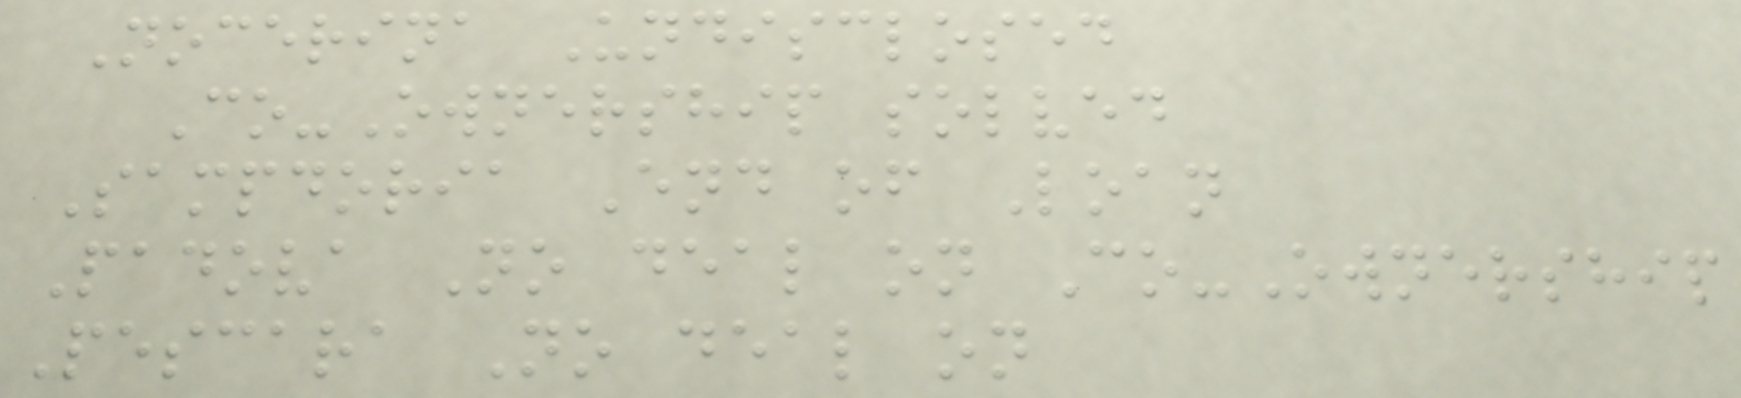Nocerina Undisclosed
Co-Ownership solved
Sampdoria End of Loan
Padova No deal on Co-Ownership
Pescara No deal on
